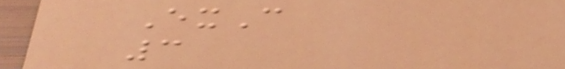ExC
3
